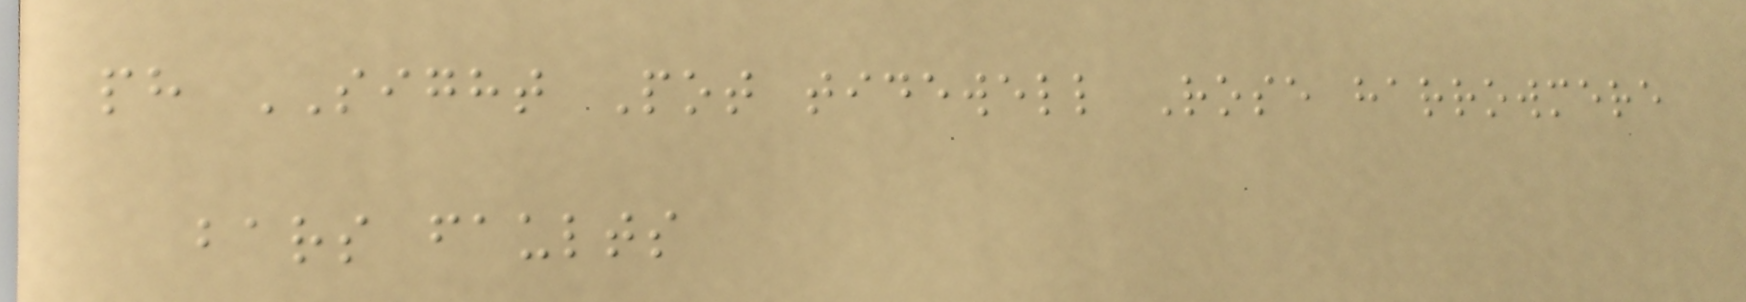ph SIGHT Pot tidewell Rose harrowmere
bars faults
